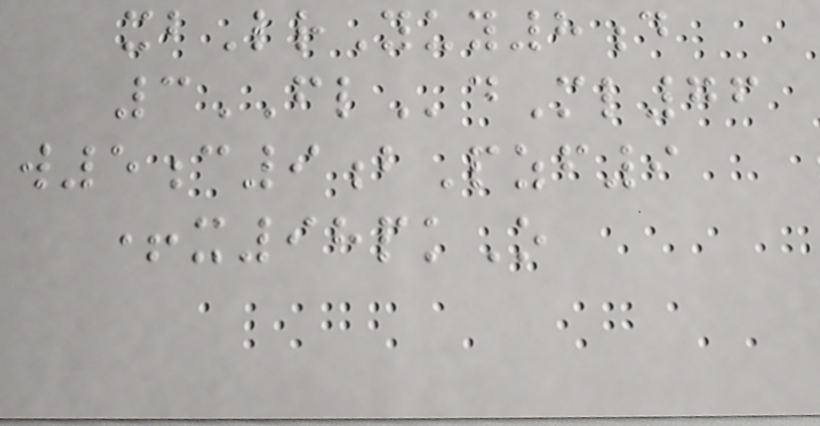xbLrYuy8d
3FLdMl76
w5c9bPzf9
+x98pkO
